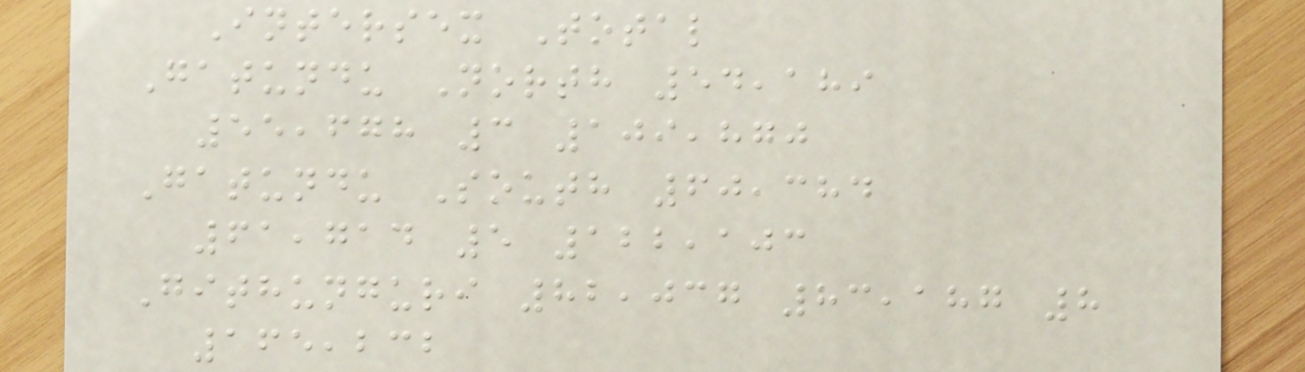Intersex Total
Gatundu North 54,189
55,678 3 109,870
Gatundu South 60,384
61,714 5 122,103
Githunguri 82,037 83,187 8
165,232
